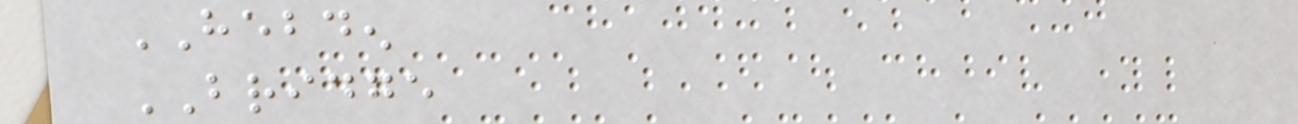HEBDEN
BRIDGE
